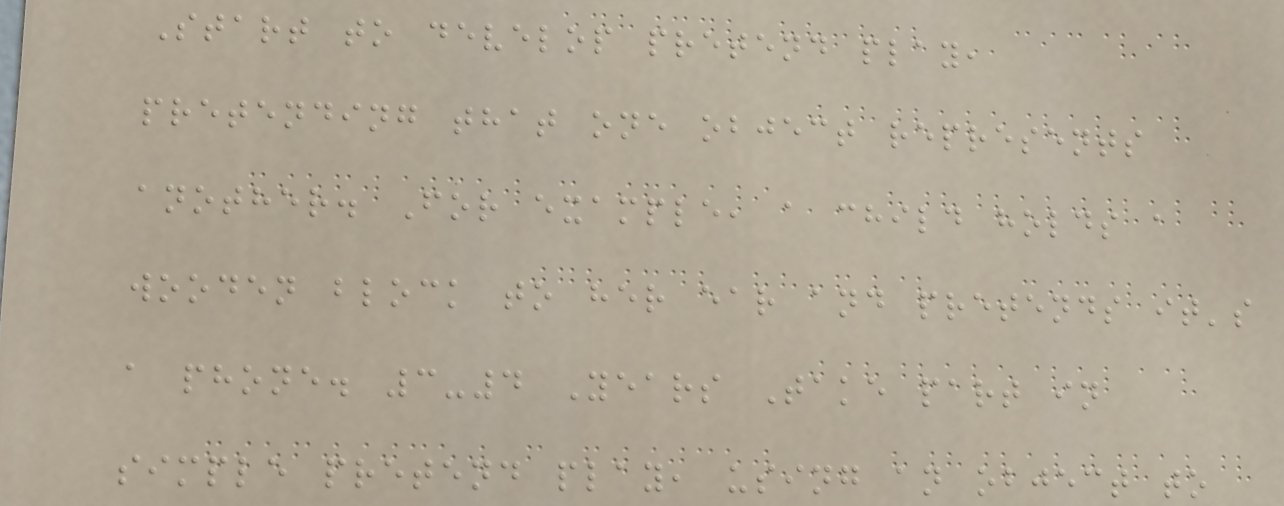Start to develop pretend play,
pretending that one object represents
another. For example, a child holds a
wooden block to her ear and pretends it's
a phone. 3-4 Years Take part in
simple pretend play, using an object to
